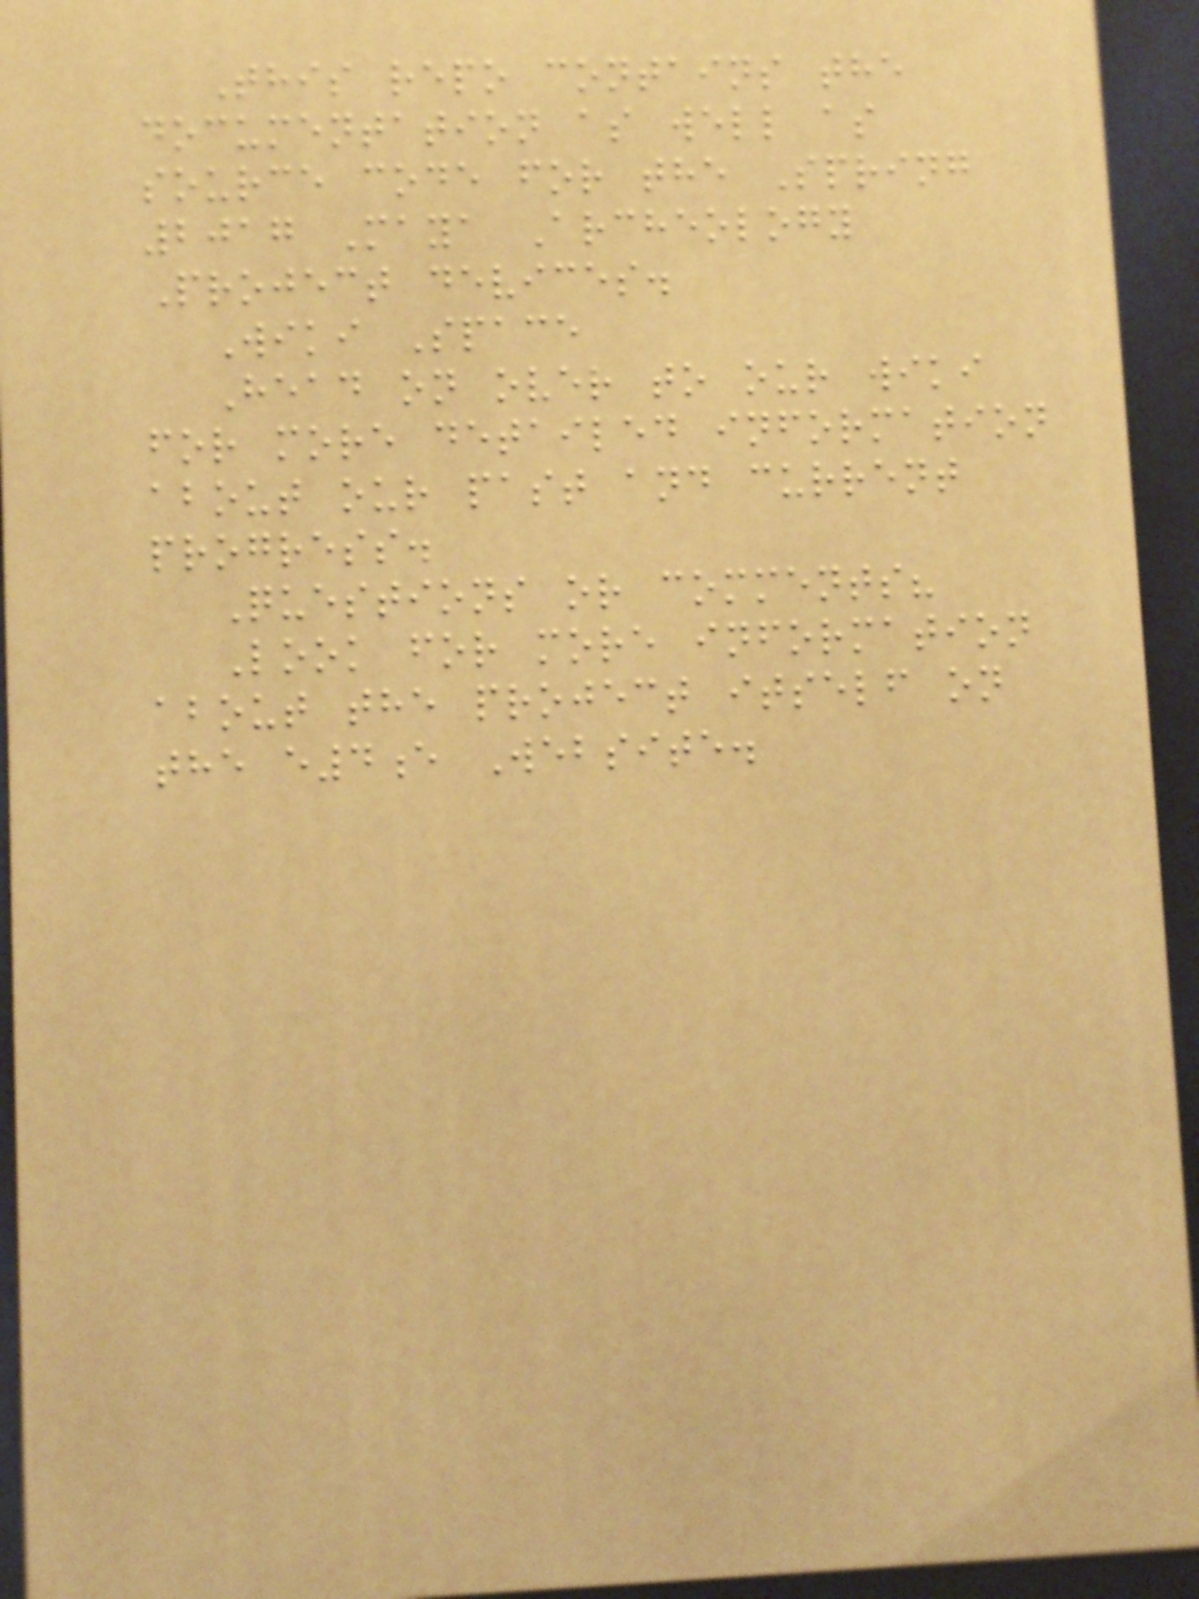This repo contains the
documentation as well as
source code for the Spring
2017 Maya Archeology
Project devices.
Wiki Space
Head on over to our wiki
for more detailed information
about our past and current
progress.
Questions or comments?
Look for more information
about the project itself on
the e4e Website.
